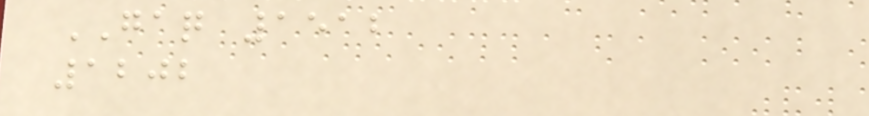GAQ 1512
1202
